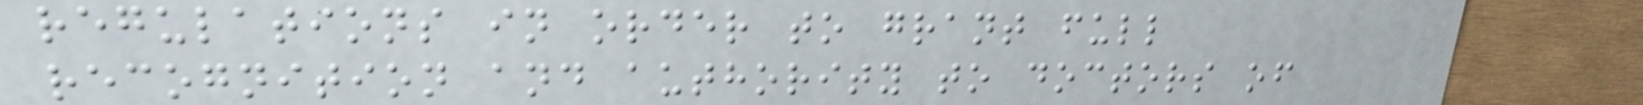regulations in order to grant full
recognition and authority to doctors of
